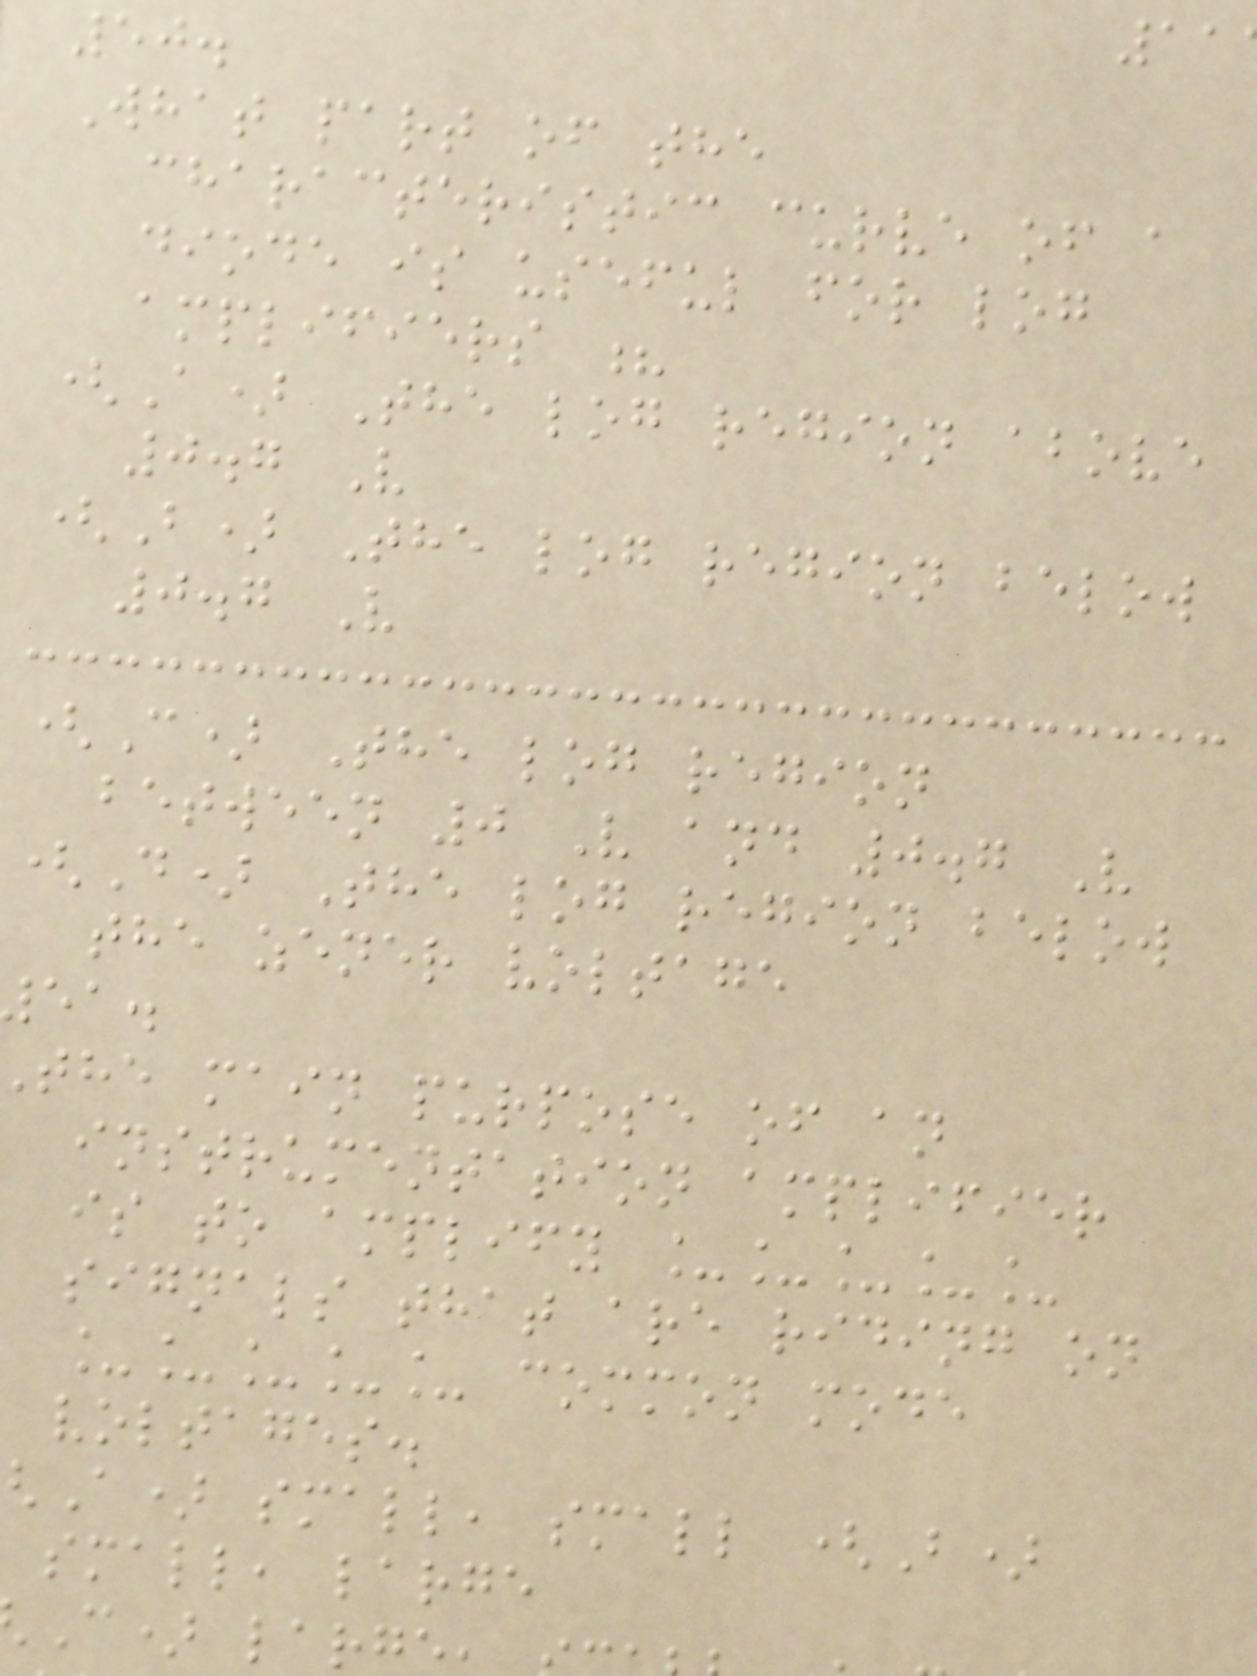50.
What part of the
characteristic curve of a
diode is useful for log
amplifiers ?
(A) The log region above
0.7 V
(B) The log region below
0.7 V
(C) The log region
between 0 V and 0.7 V
(D) The log region below
the zener voltage
the main purpose of an
instrumentation amplifier
is to amplify _____
signals that are riding on
_____ common mode
voltages.
A) small, small (B)
small, large
C) larg
